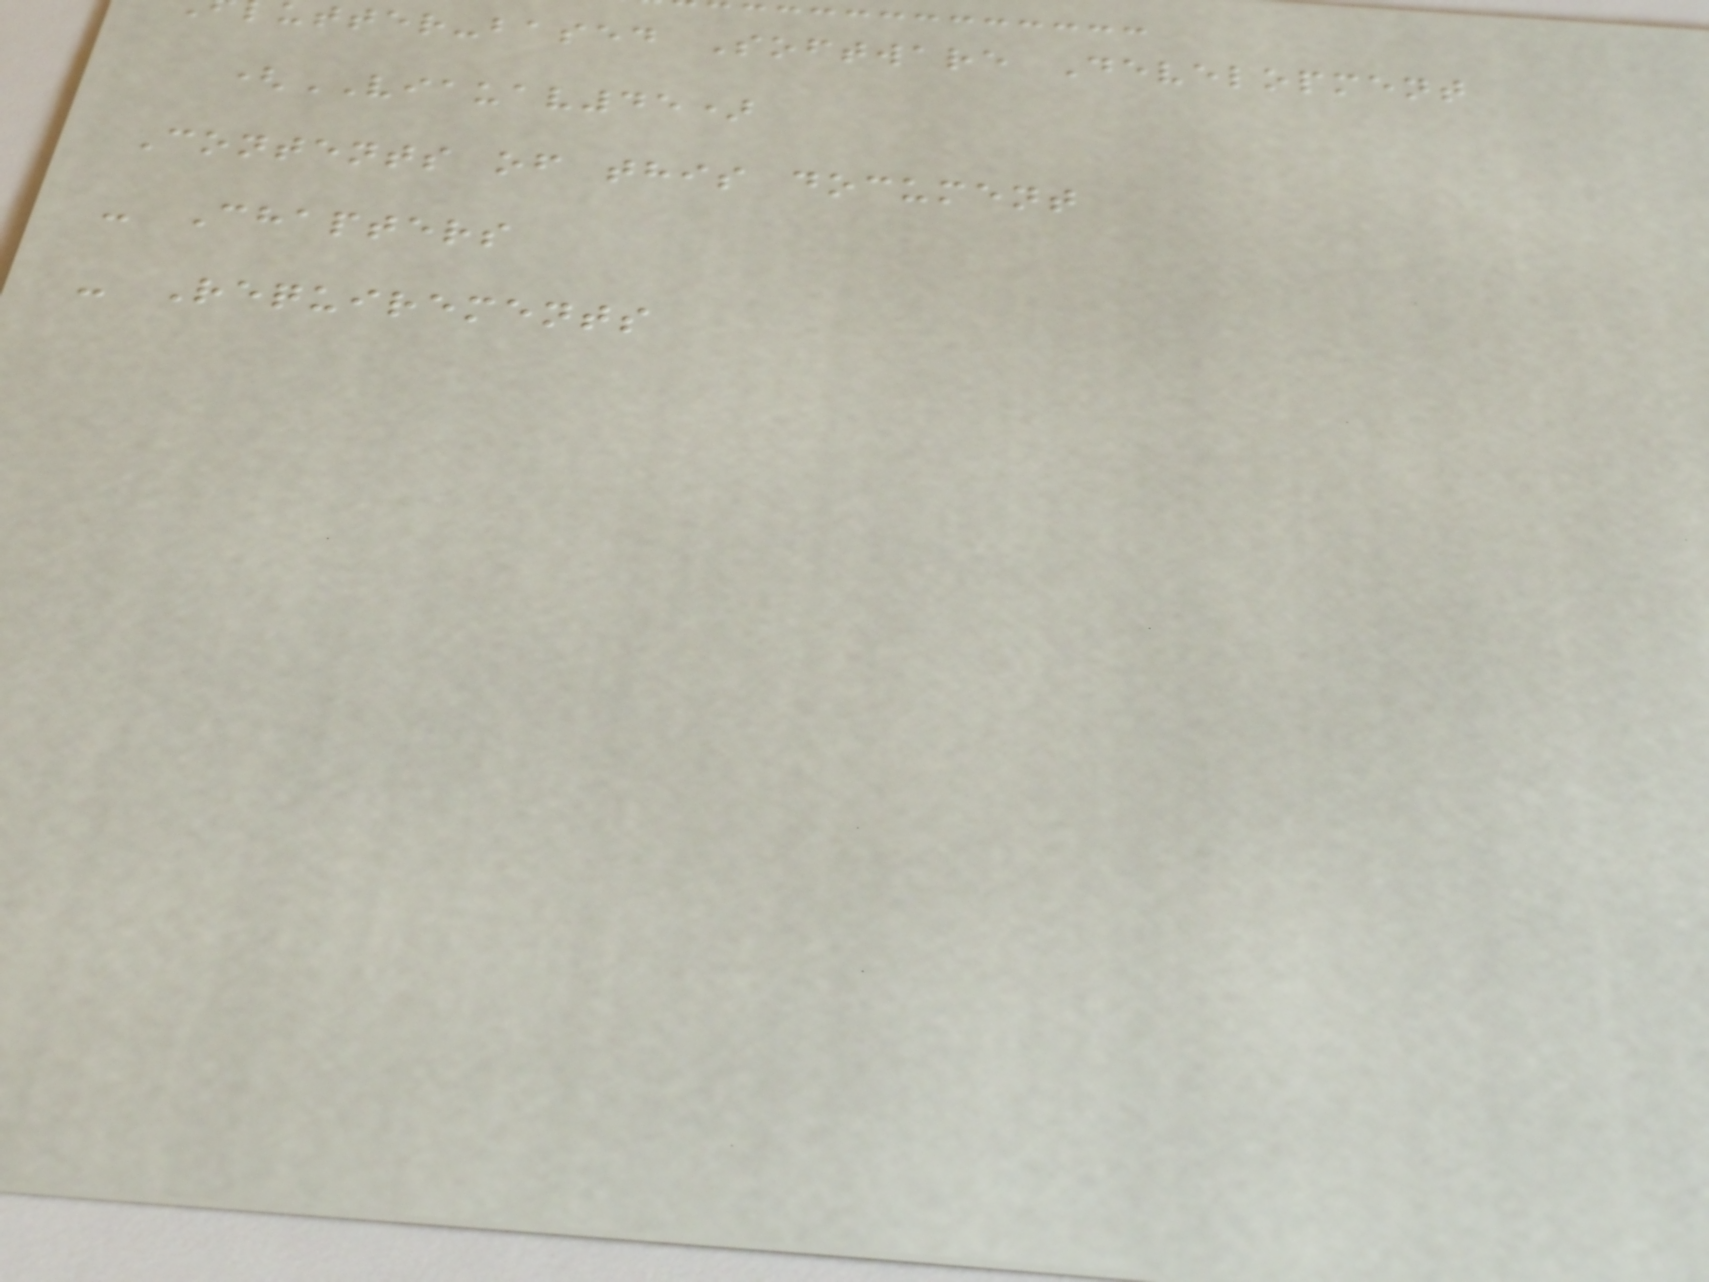tter-based Software Development
(VIAUAV45)
Contents of this document
- Chapters
- Requirements
